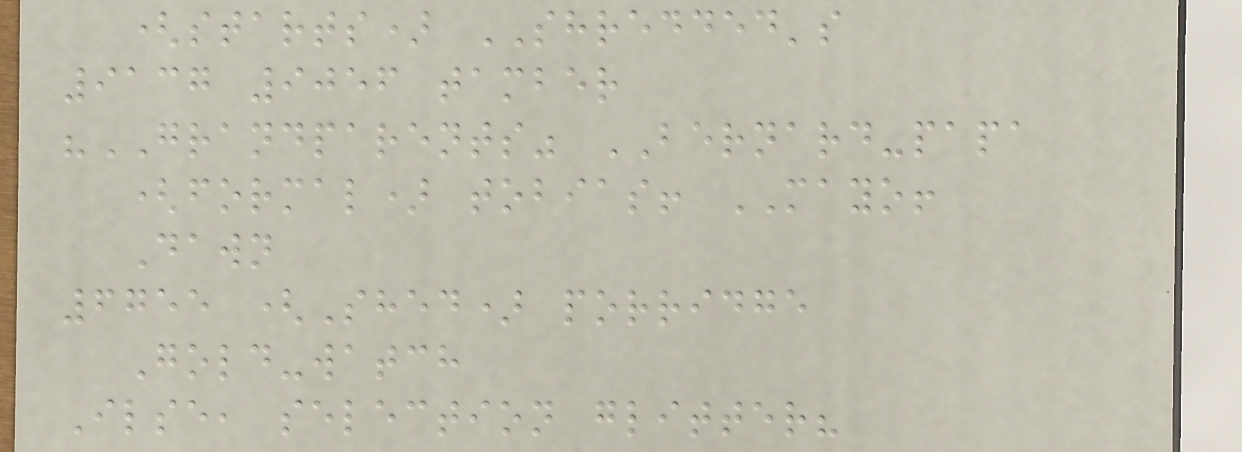(starts) SHREDDED's
9137 9056 tamber
"GRANDPARENTS" BERNARD-papa
(formal) tobias! MAYO!
Dawn
6755 (Shed) porridge
Gold-watch
Ilse, selection glitter?
